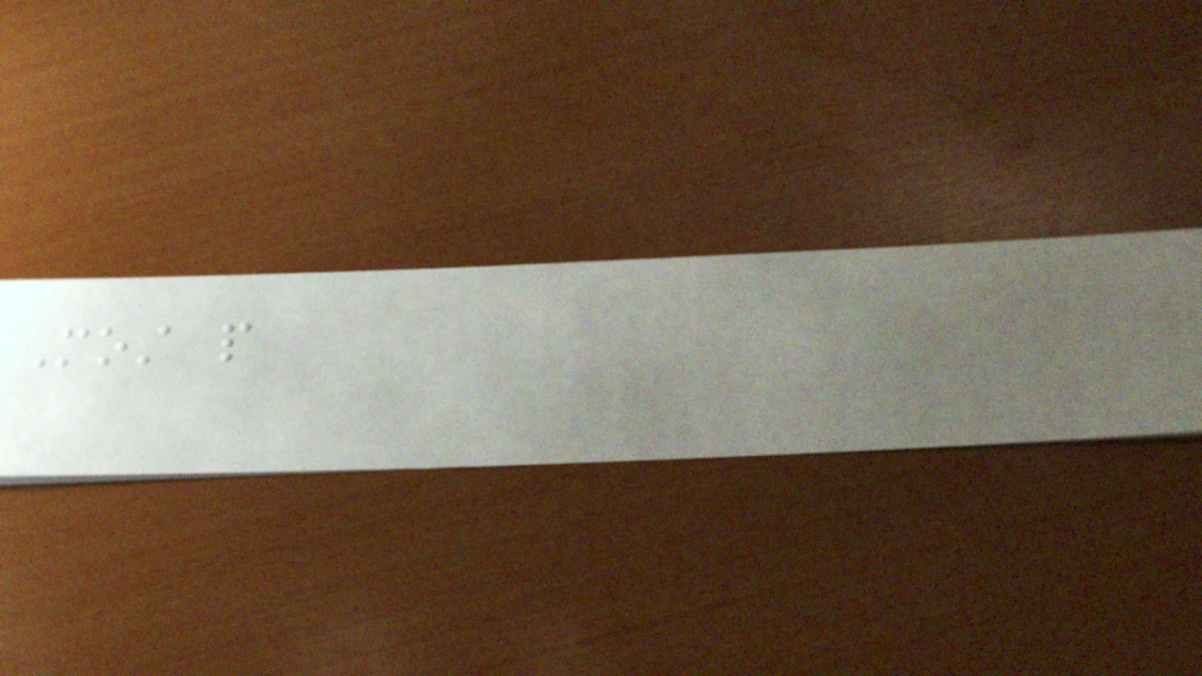Most people
